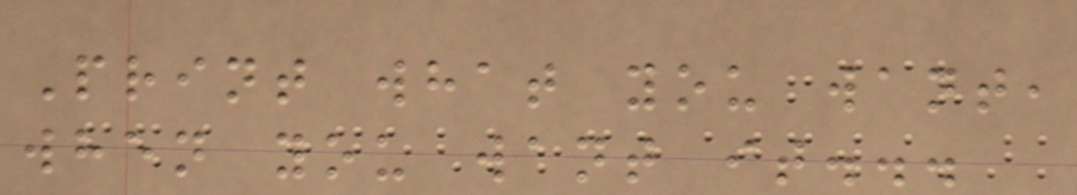Print what you want,
when you want it...
